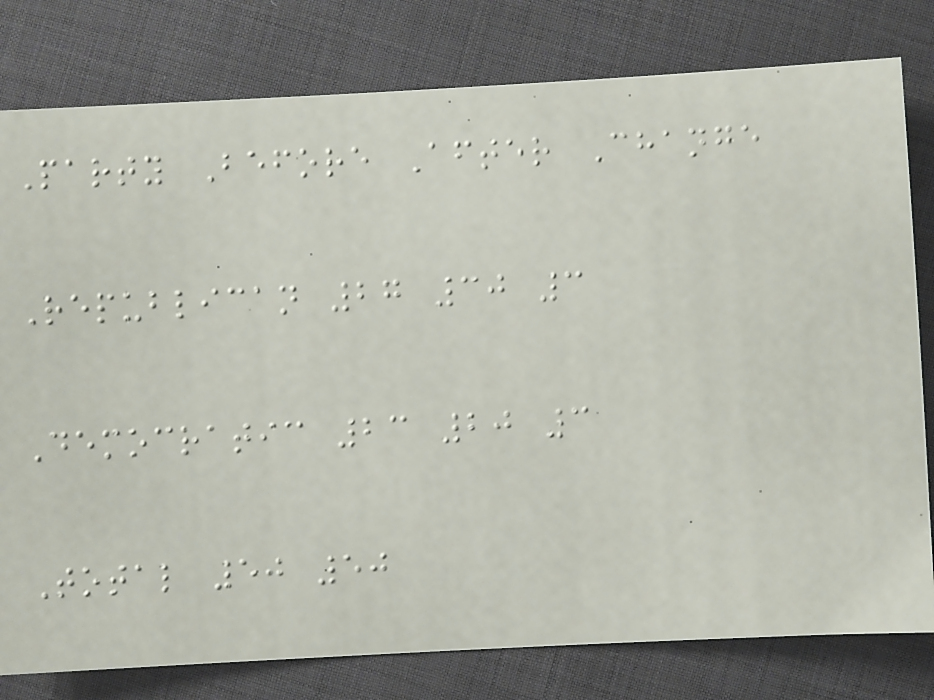Party Before After Change
Republican 27 30 3
Democratic 23 20 3
Total 50 50
